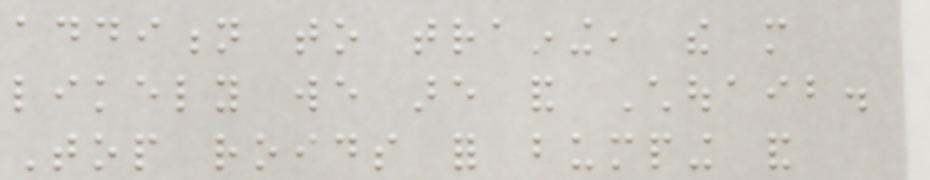addition to training, the more
likely we are and Chouaib.
Top roids for bumping and
